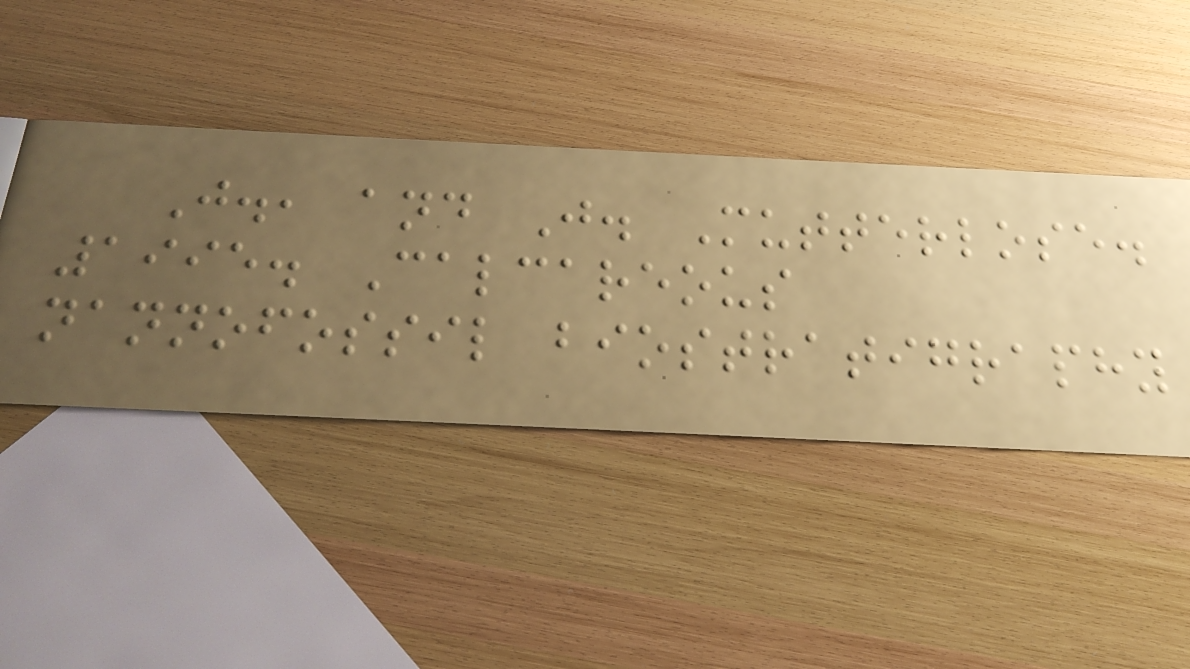J., and J. Mutterlose.
1995. Calcareous
nannofossil biostratigraphy
